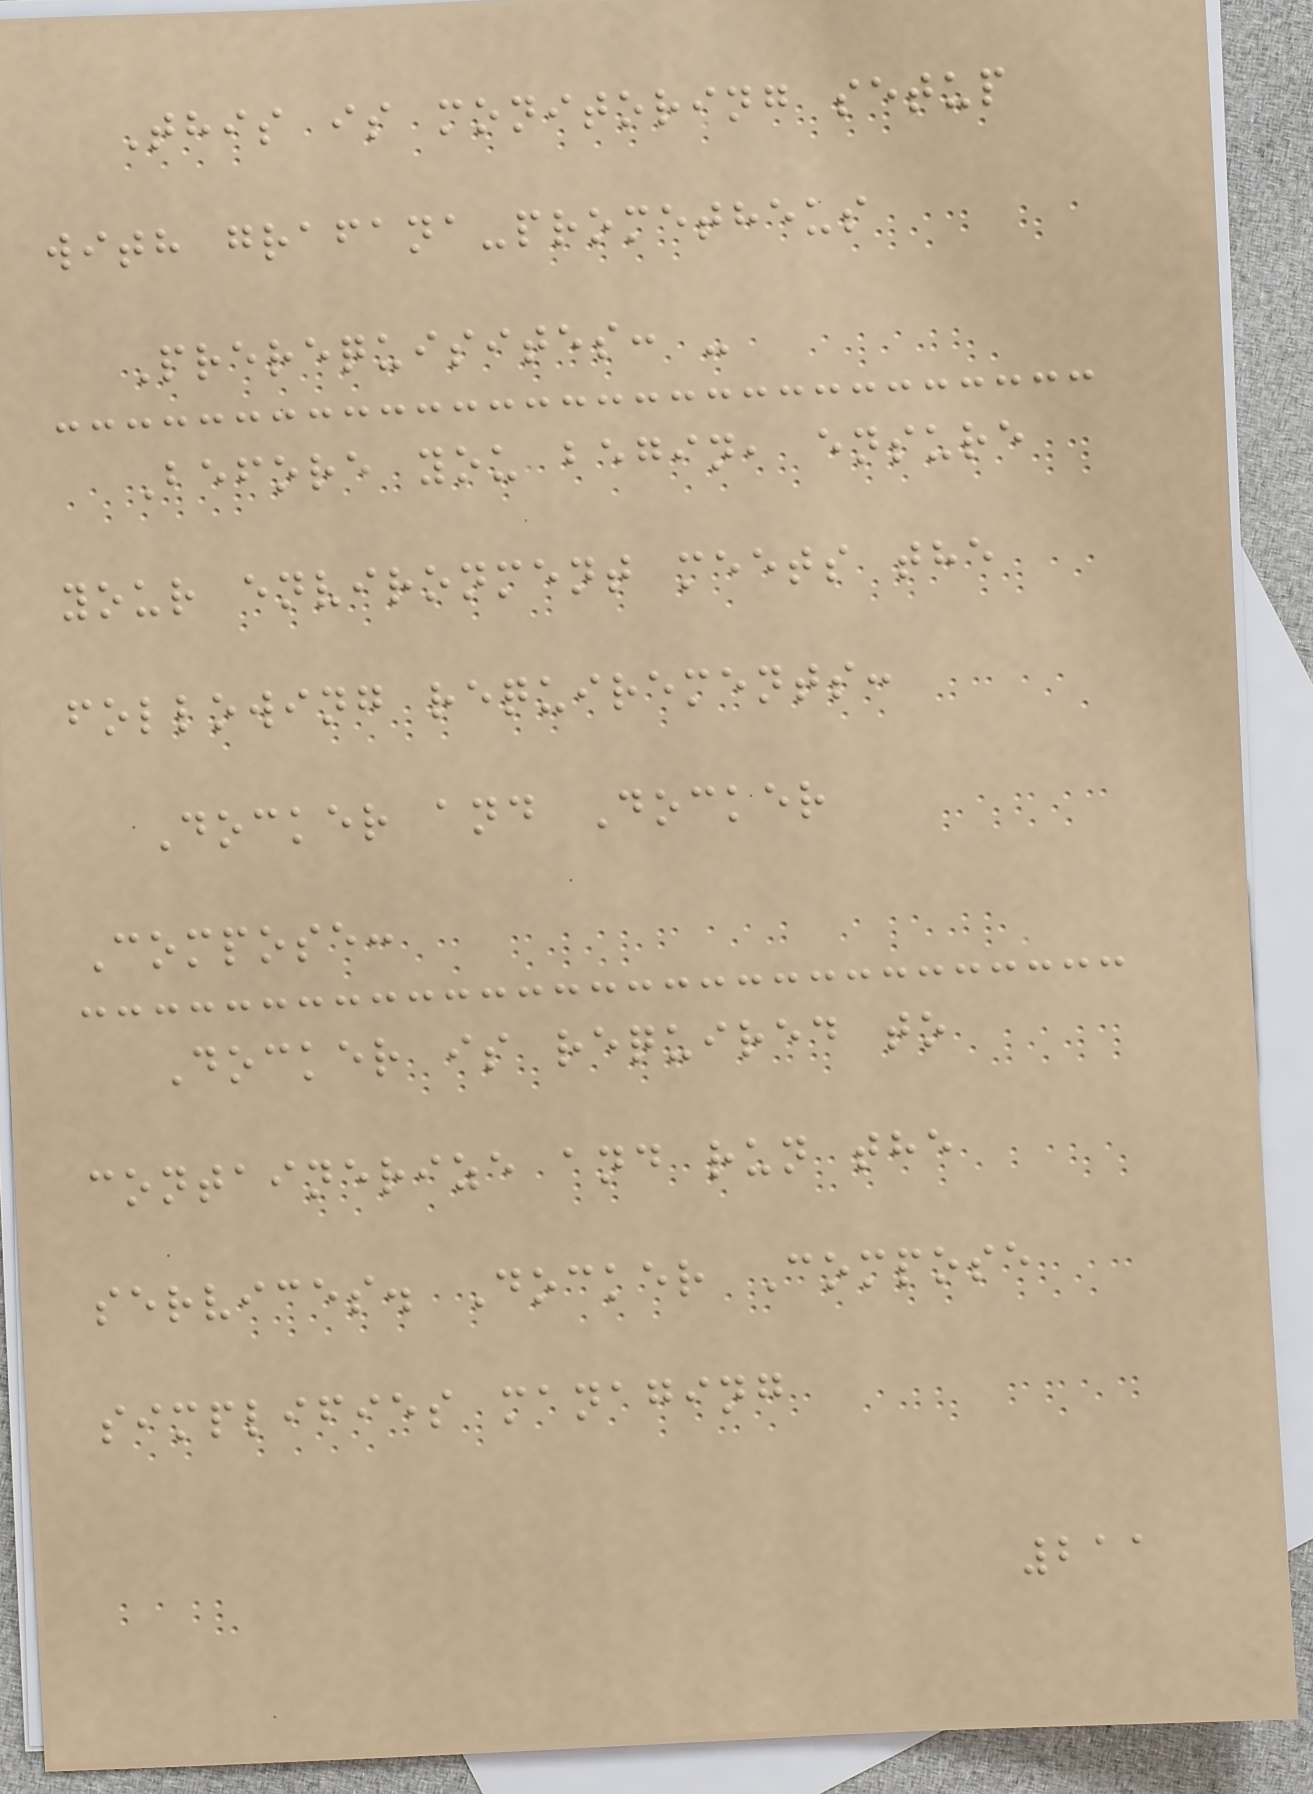This is monitoring setup
with grafana-prometheus
Prerequisites: -
Before you begin, ensure
your environment meets the
following requirements:
Docker and Docker
Compose:
Docker is required to
containerize and run the
services. Docker Compose
simplifies managing
211
